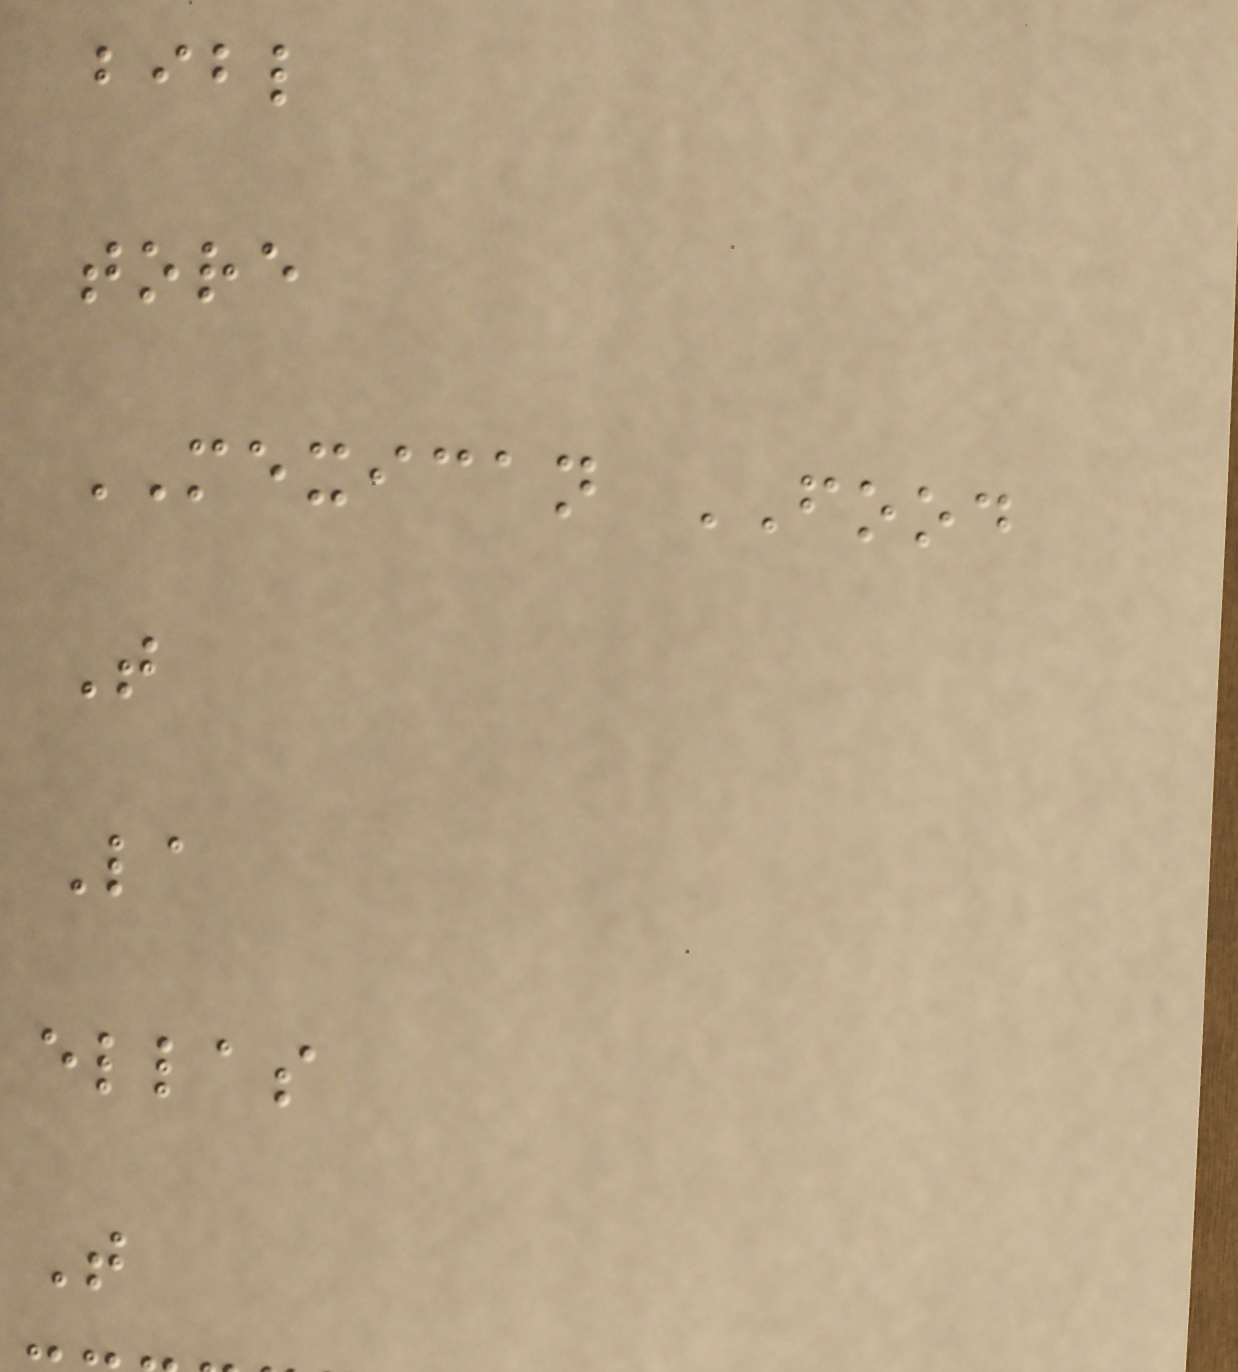bibl
tore
MEXICAN FOOD
T
La
ellas
T
